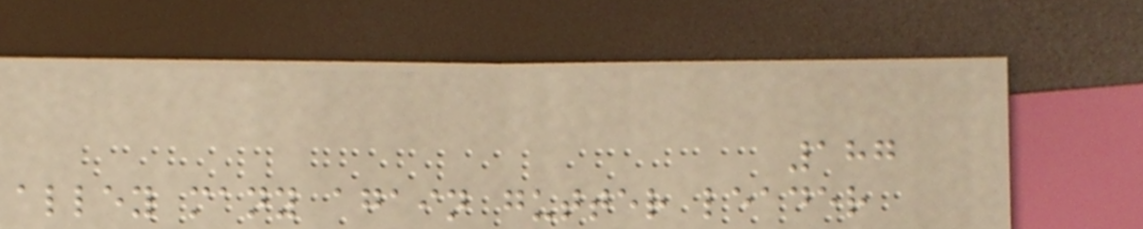187
alley many again gutter leader
